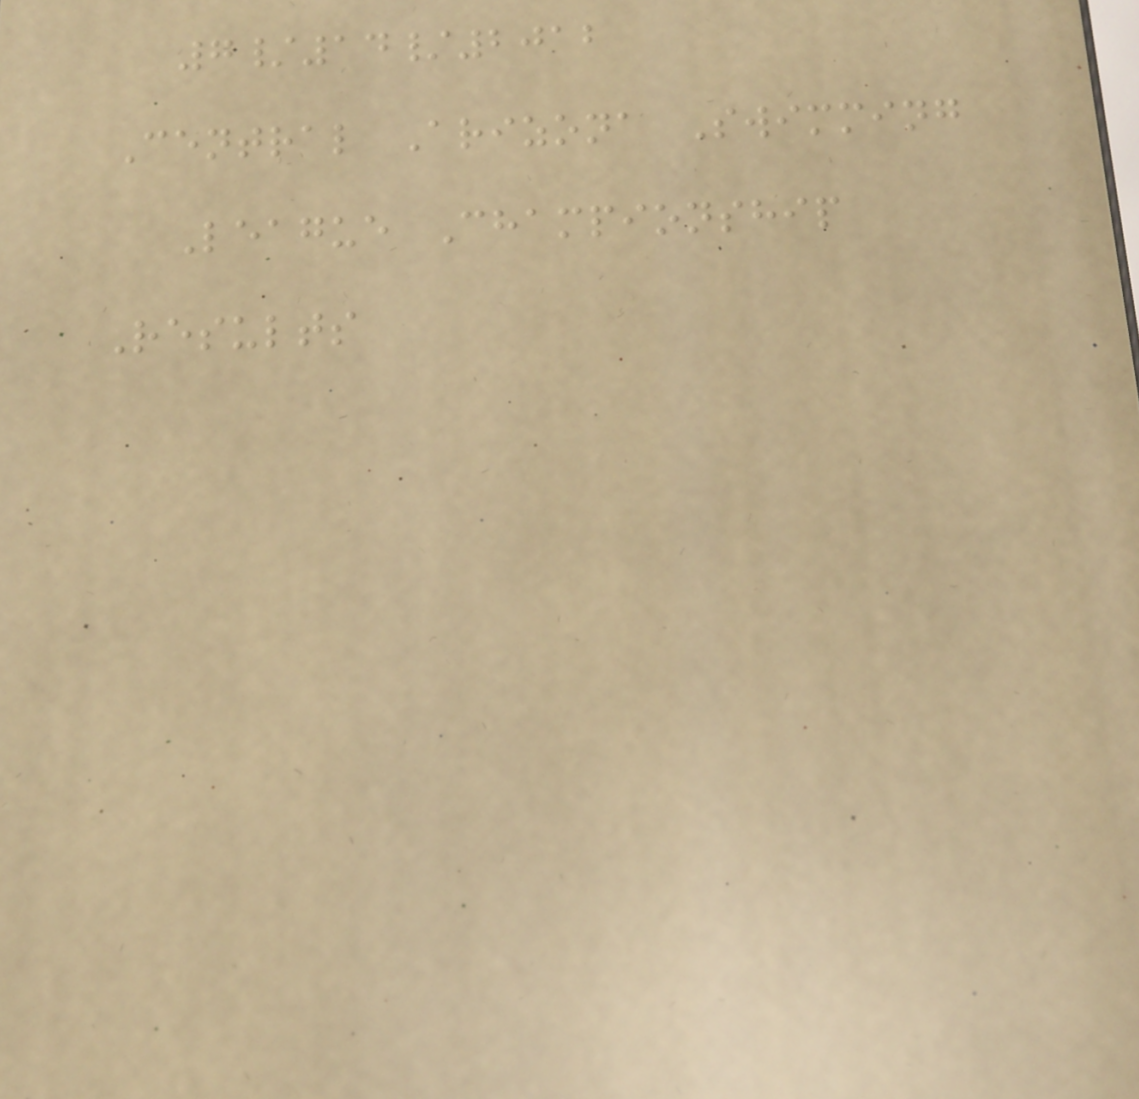7/14/2012
Central Arizona Swimming
League Championship
Results
